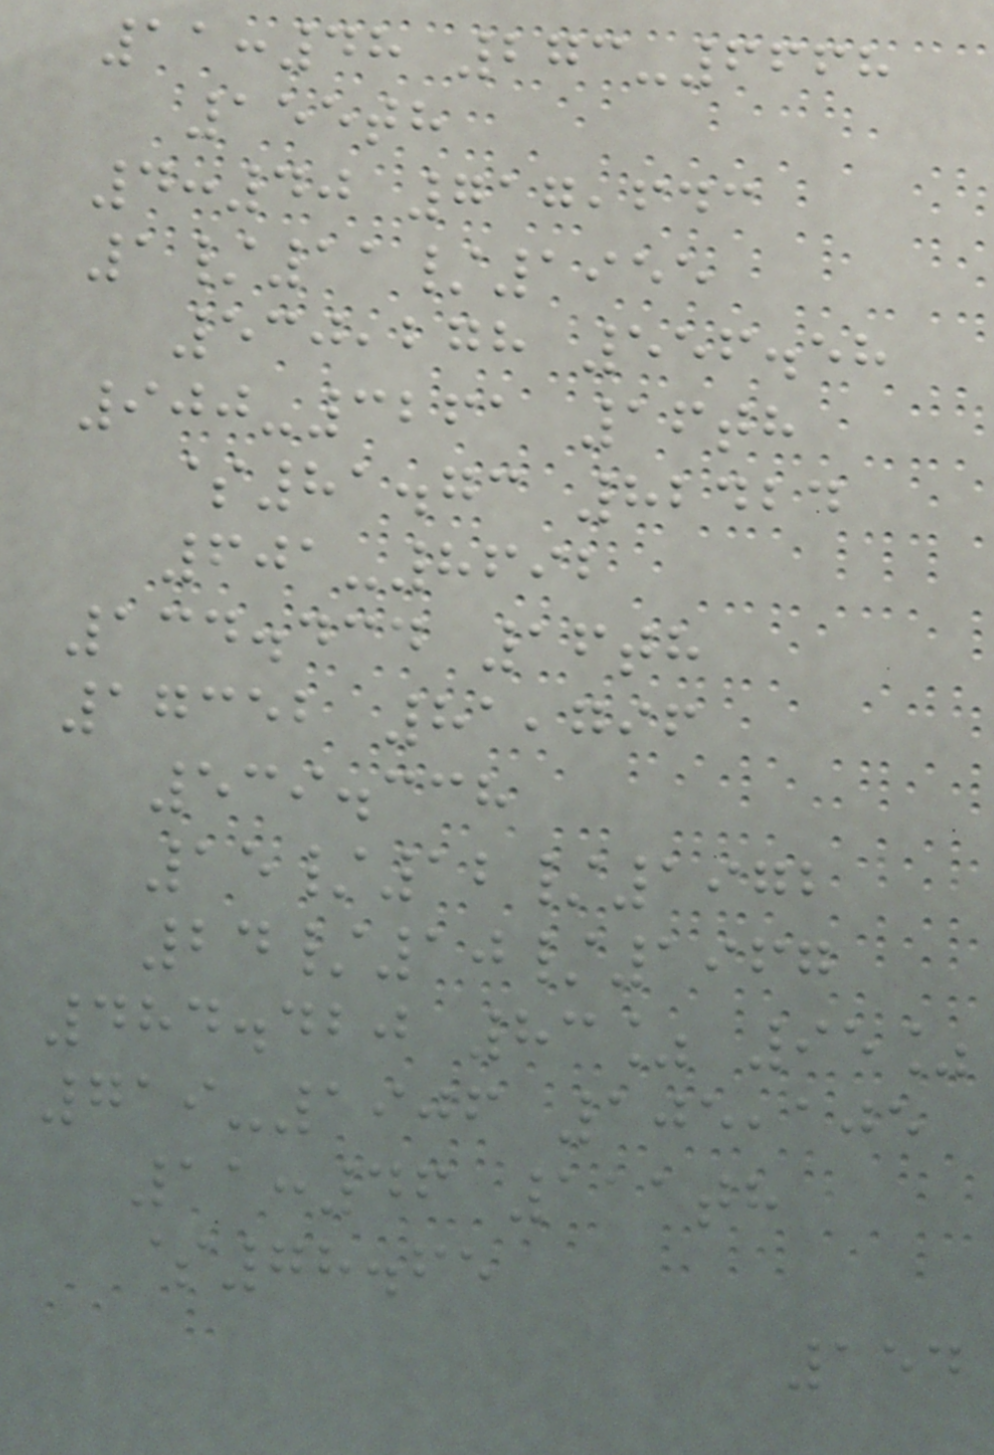11:48 273-6668
155th
4:40 717,643
1/11/1955
530,278 556.58
900-3261 16th
$81.73 82424
601-8692
134.434 16th
17352 81,796
539.338
15/12/1972
24/10/1967
484.420 83% 95%
719-1906 105,105
11:46 111th
$78.65
154
